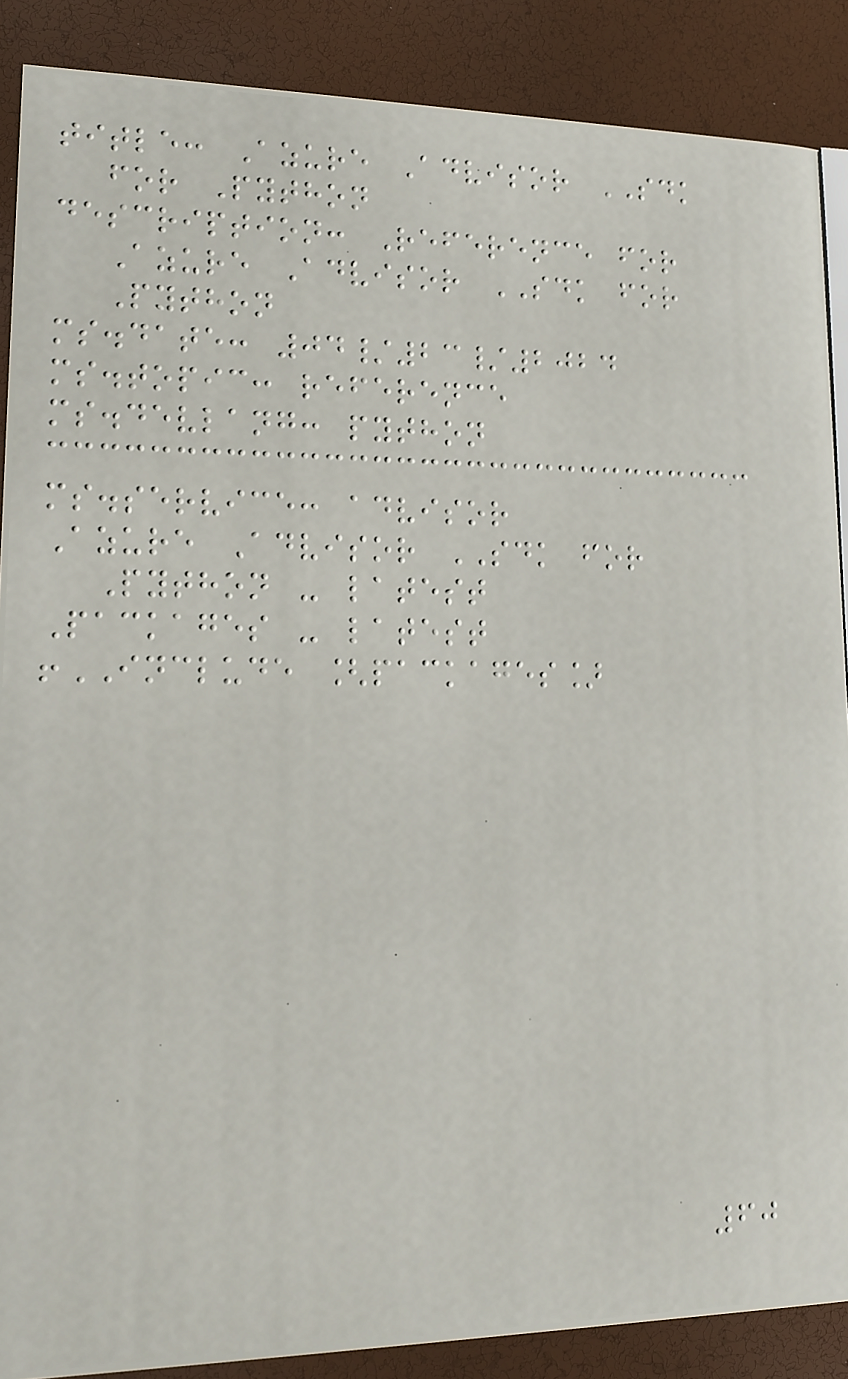title: Azure Advisor SDK
for Python
description: Reference for
Azure Advisor SDK for
Python
ms.date: 04/23/2024
ms.topic: reference
ms.devlang: python
ms.service: advisor
Azure Advisor SDK for
Python - latest
Packages - latest
!INCLUDE [packages]
60
